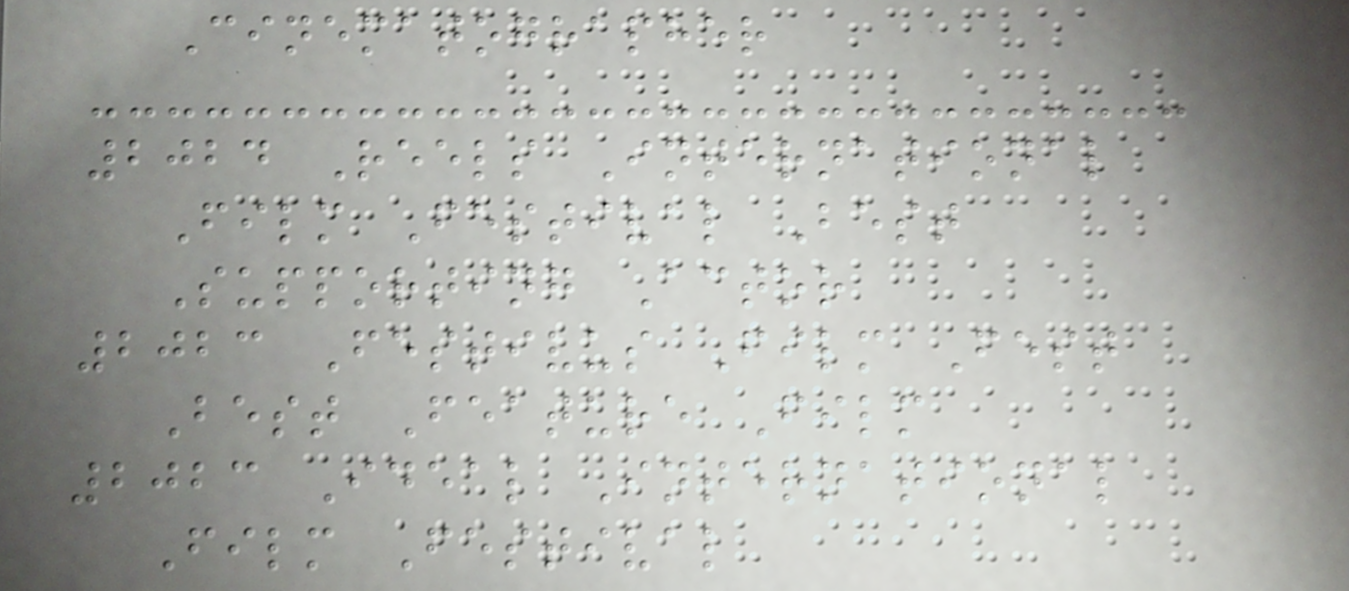Cinematographer
2024 Reels International
Film Festival Best
Supporting Actor
2023 Festivus Film Fest
Best Feature Film
2023 Ideal International
Film Festival
